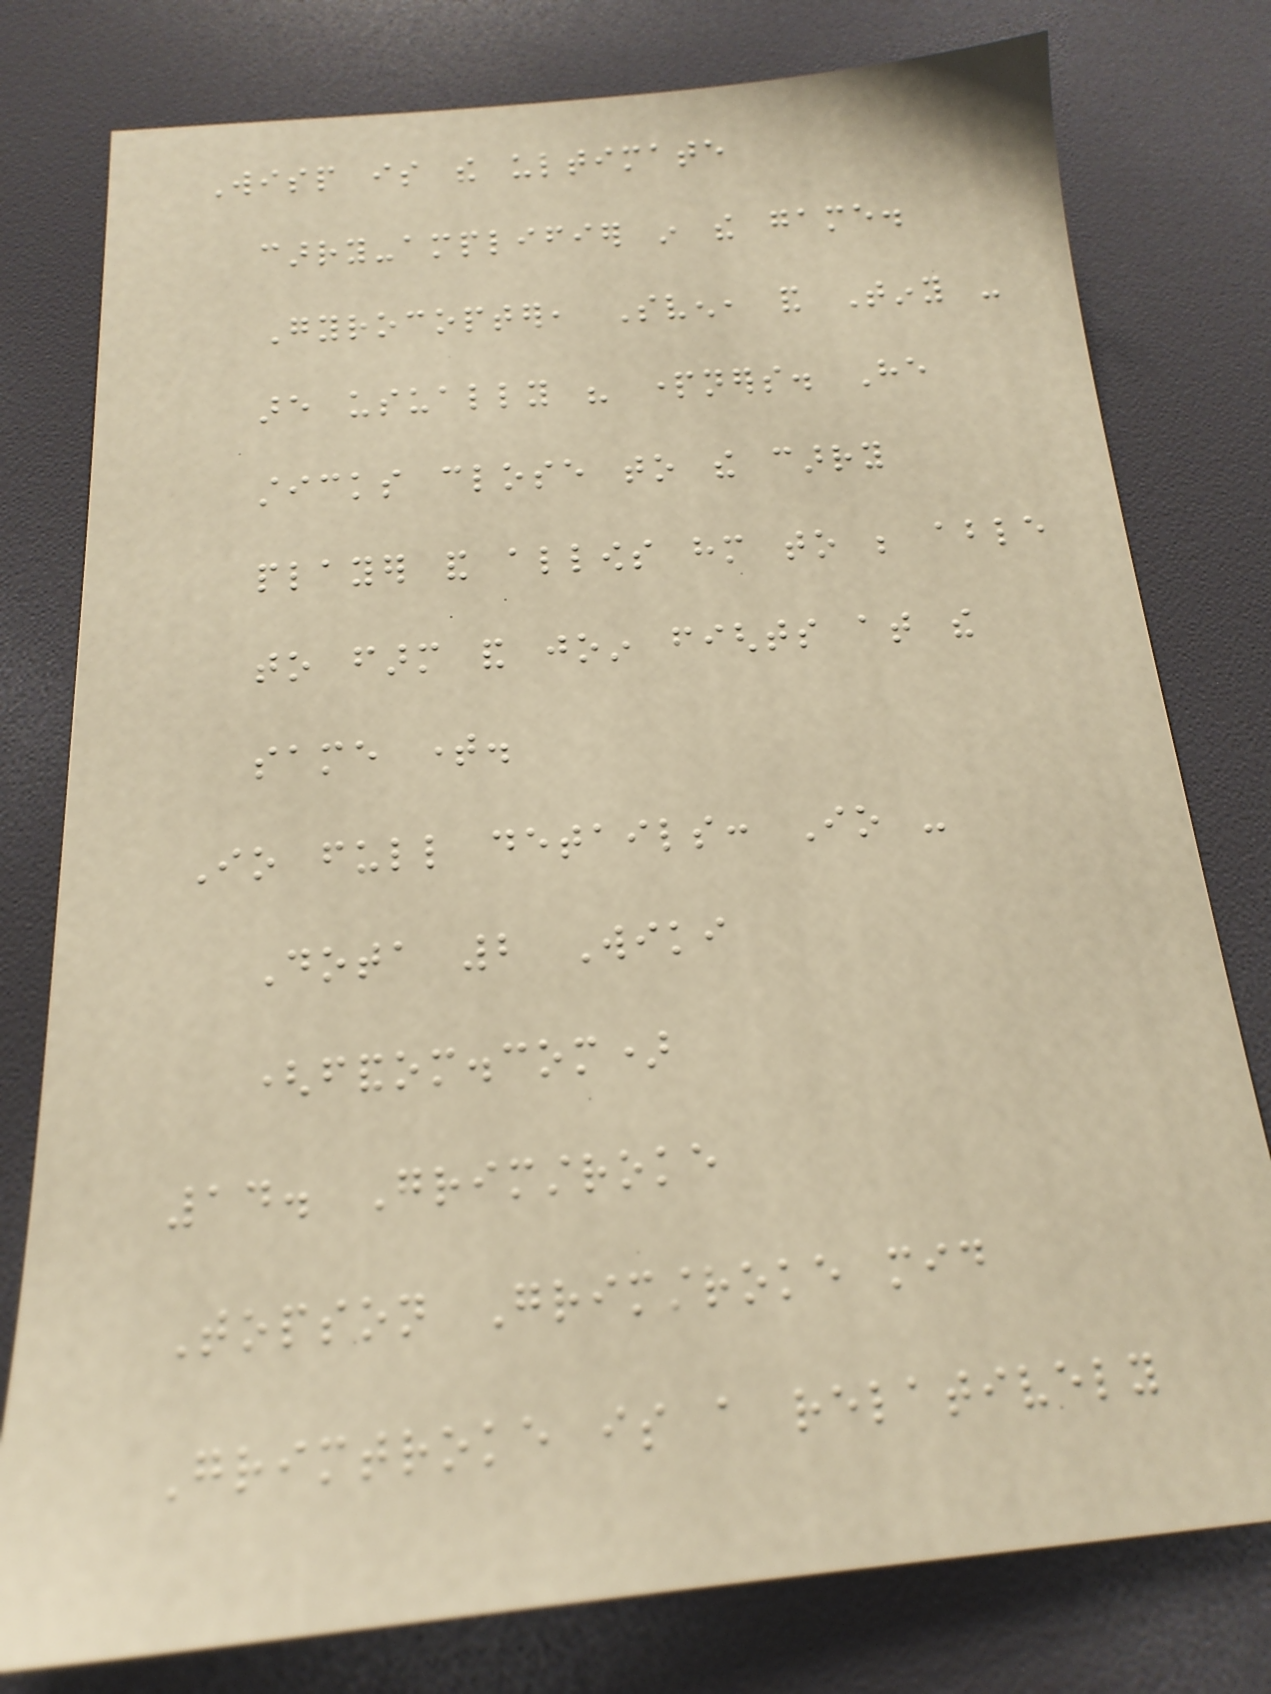Wisp is the ultimate
carry-amplifier in the game.
Gyrocopter, Sven, and Tiny -
are usually his partners. He
sticks close to the carry
player and allows him to be able
to farm and join fights at the
same time.
Io full details: Io -
Dota 2 Wiki
(fandom.com)
14. Grimstroke
Topson Grimstroke mid
Grimtroke is a relatively
